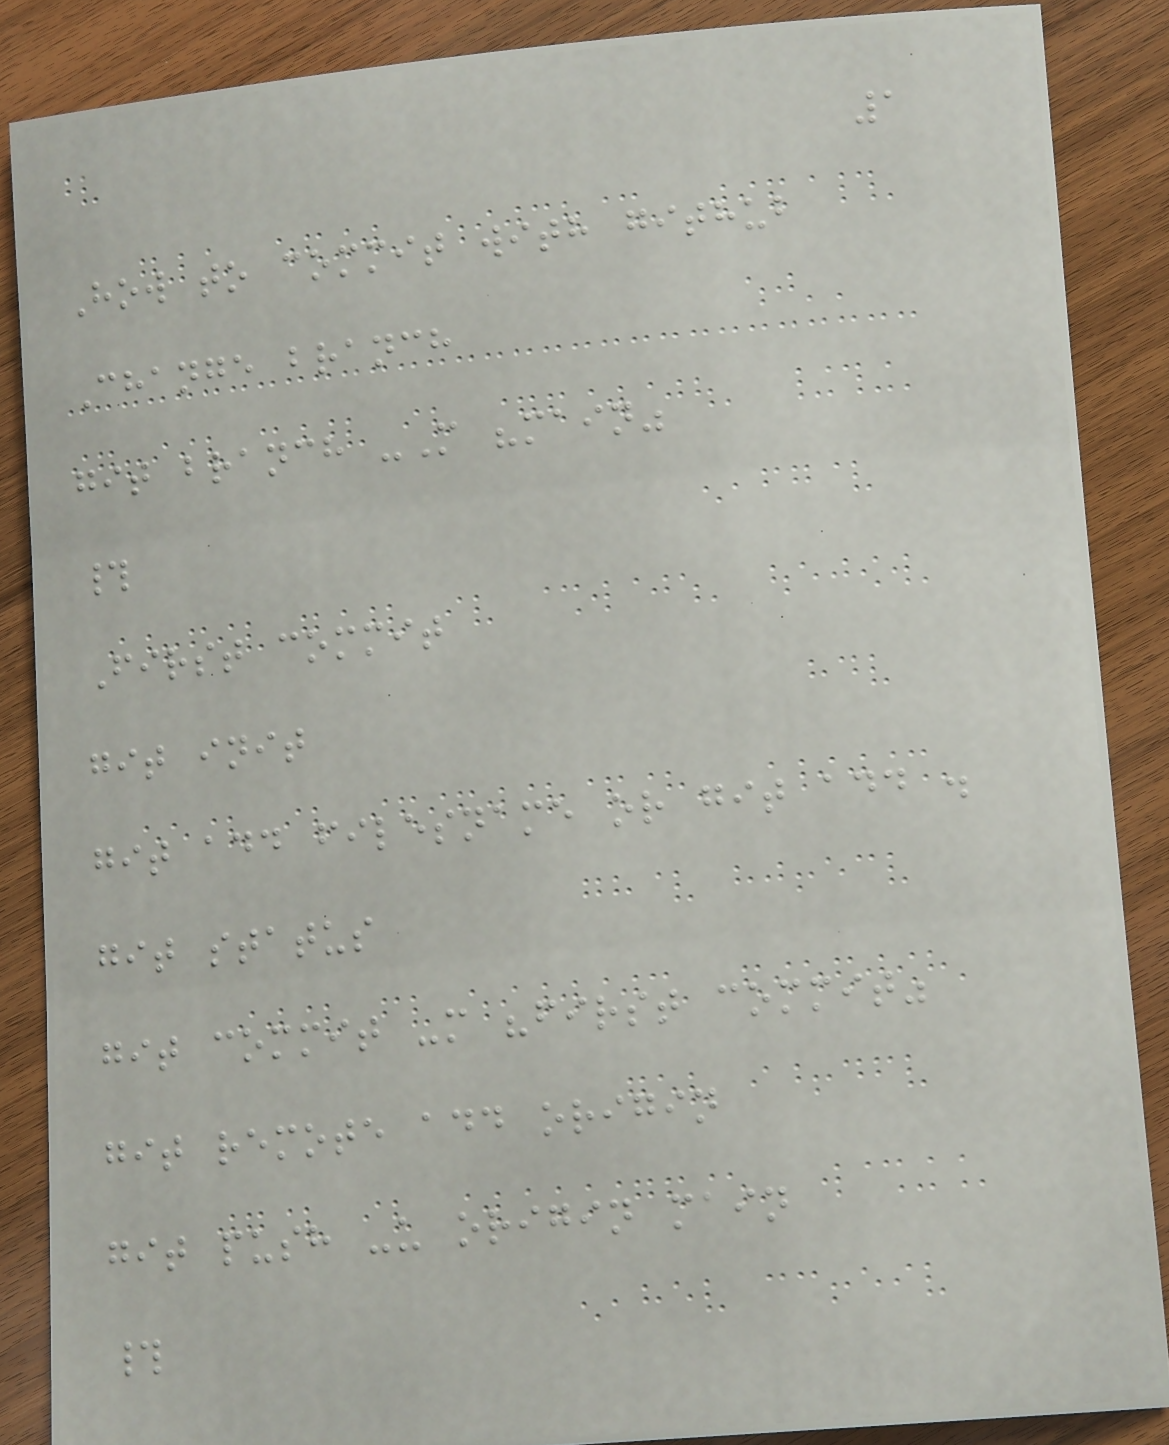1
How to commit with github
Change branch
git branch -M "main"
#
First commit
git init
git add filesname or git add .
git status
git commit -m "first commit"
git remote add origin
git push -u origin main
#
